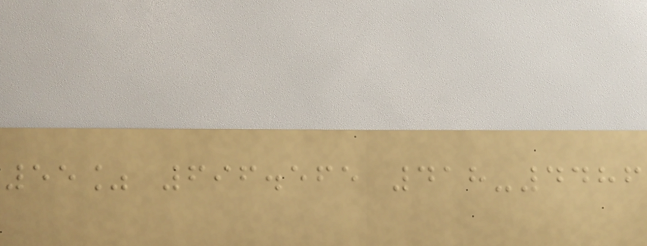55% 696.565 418-4486
